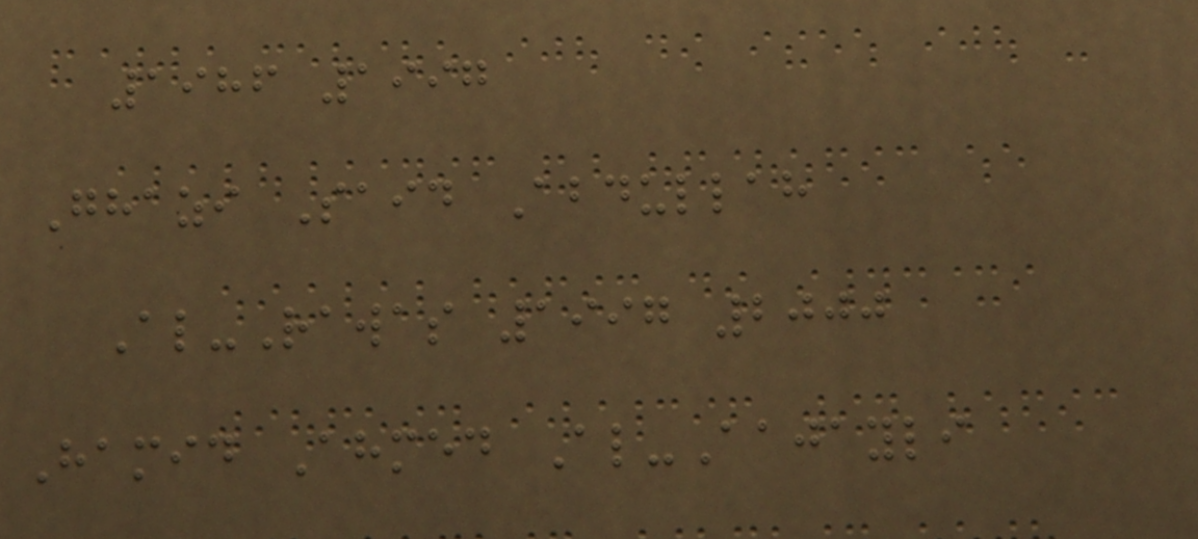1986 1997
Ghazi Said Abdullah
Al-Rawas 1997 2000
Hamid Ahmed Al-Aajayli
